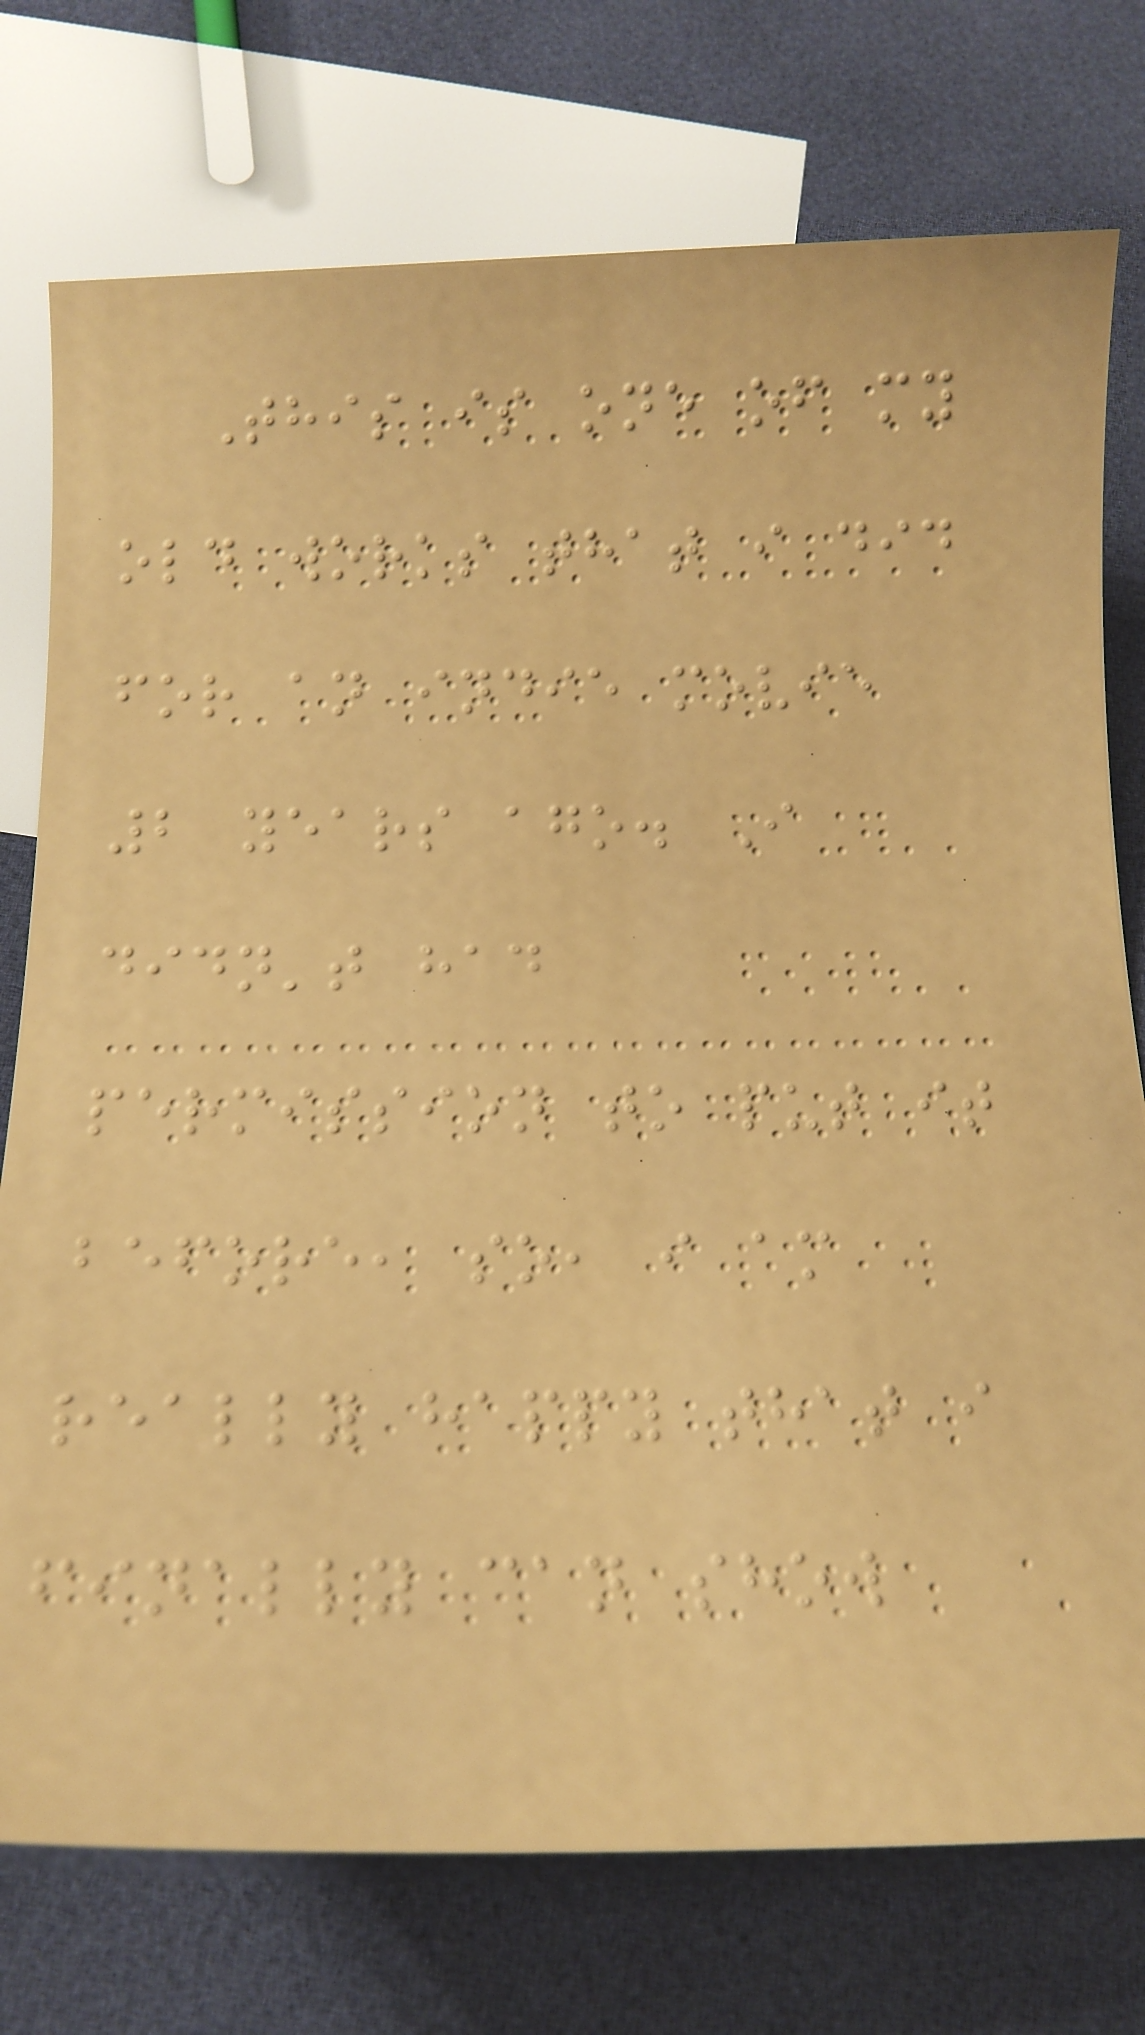This is one of my
old works that i did
for an indie movie
2 years ago. I
didn't had
permission to put it
before, so, i am
really happy that i
finally can show
